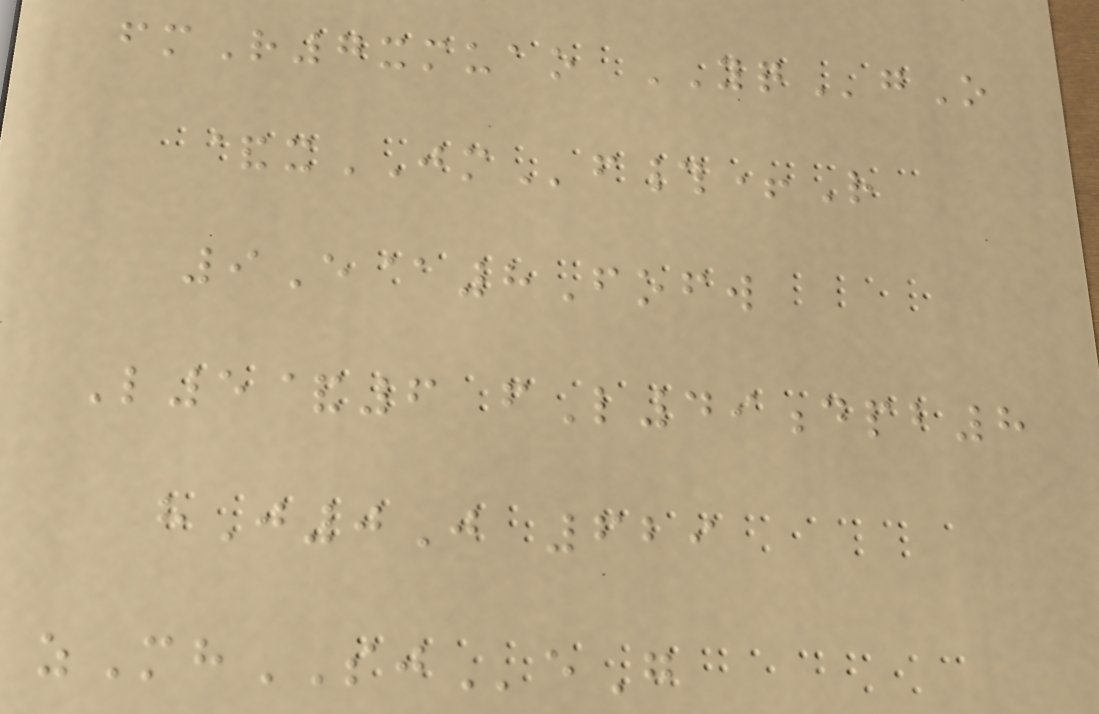fmR7xmuao YQgO
&xJMf#+R
9E@8Fofw
L5&6 fL49dpb8
hJ0J 629
zMhSJeG
